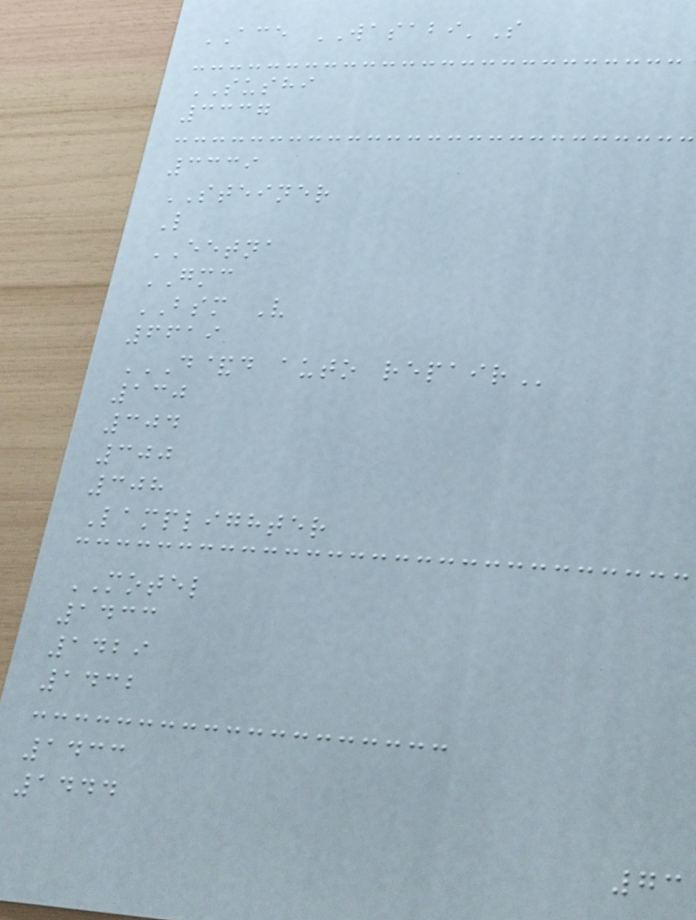ACE WASABI'S
SUSHI
3337
3339
STEINER
L
EETNA
GMC
BSM V
6619
D&D AUTO REPAIR
130
304
300
308
Lamplighter
MOTEL
1433
1429
1432
1433
1444
73
